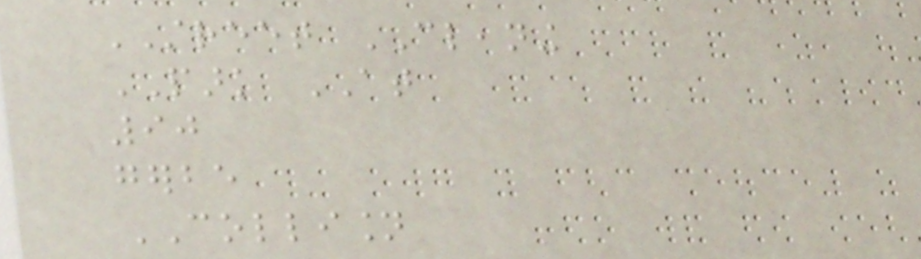STREET CLEANING
PARK AT
90
gerbe
COLLISION
